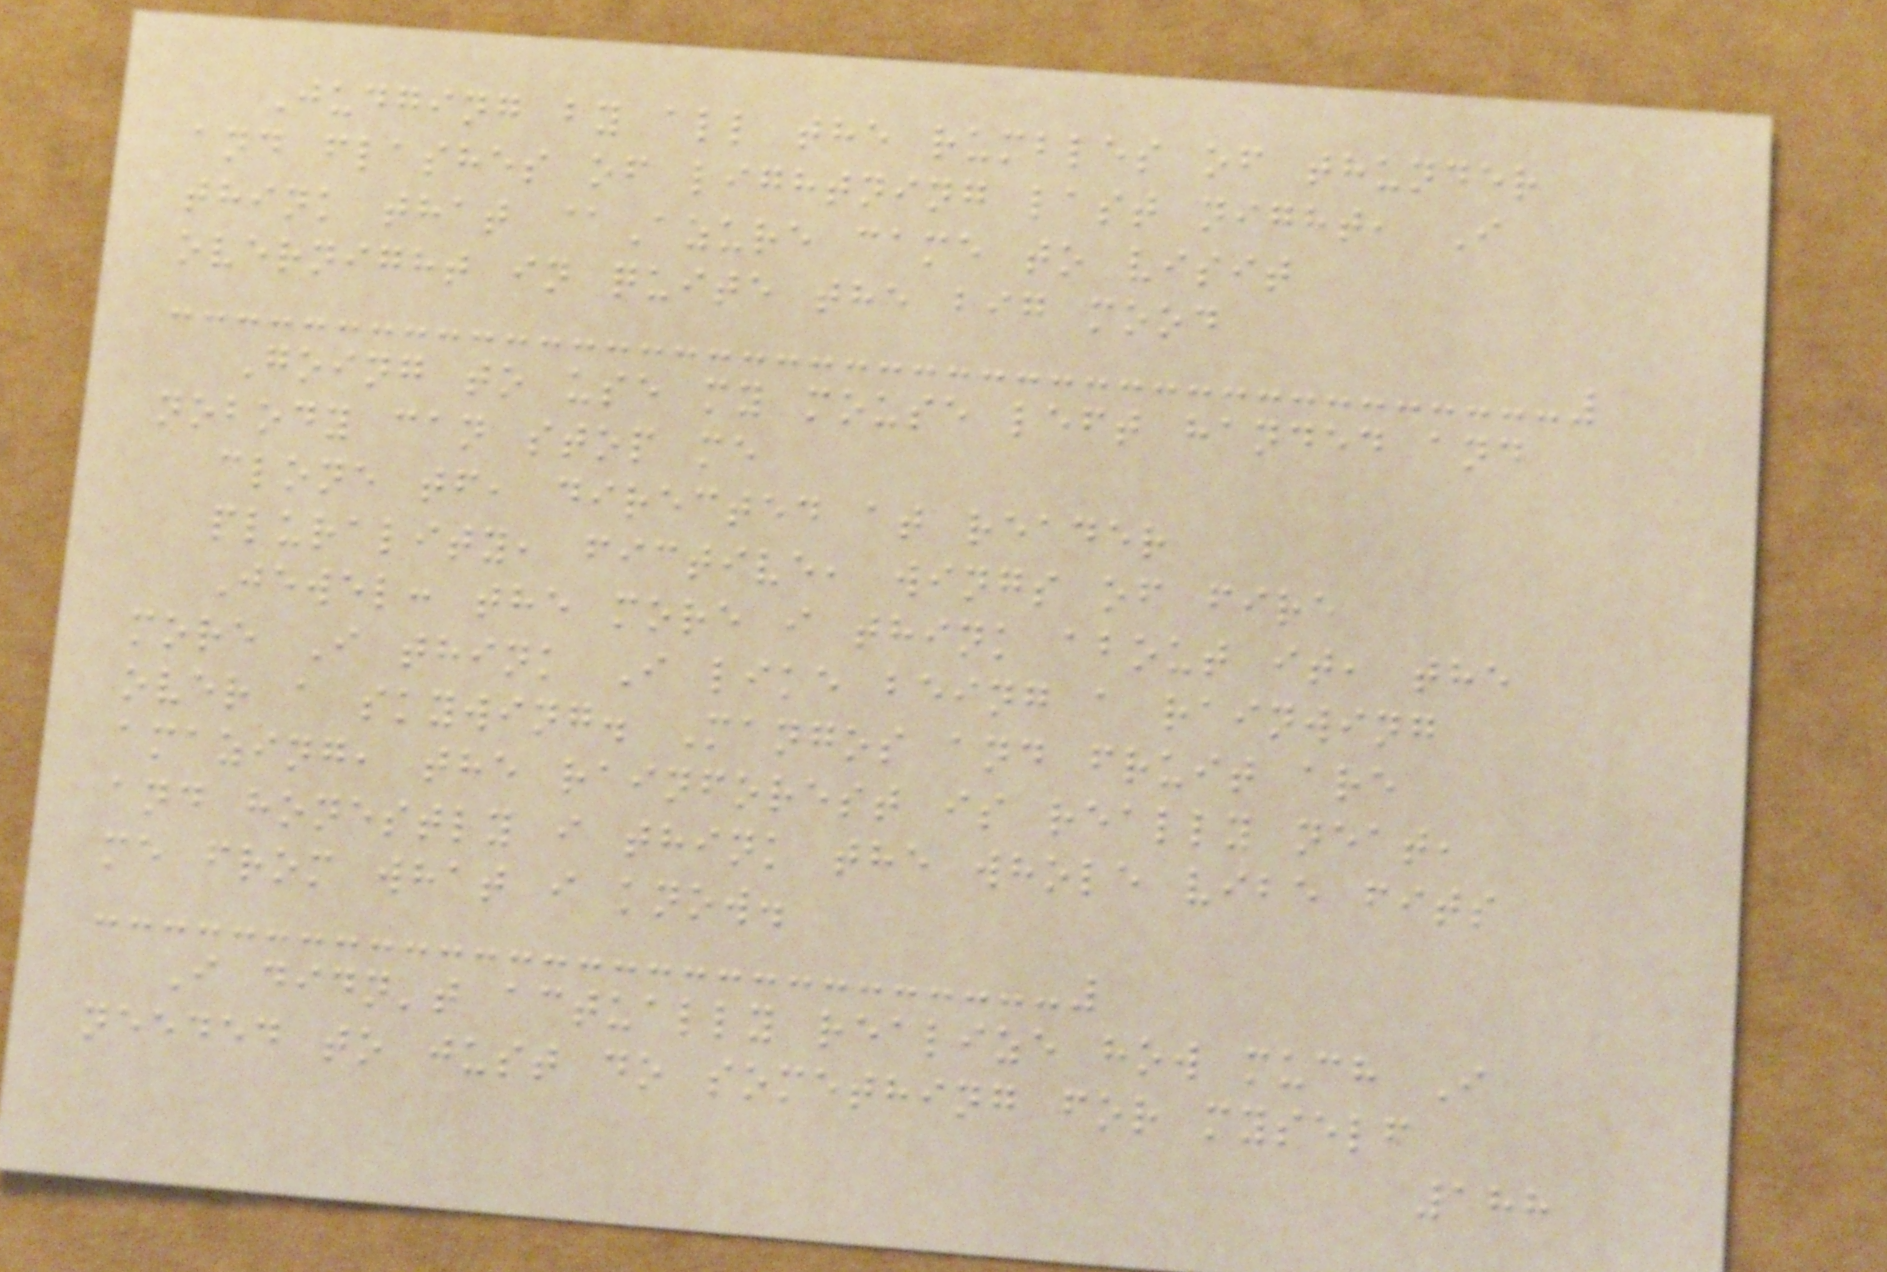Judging by all the rumbles of thunder
and flashes of lightning last night, I
think that @Azure came to visit
overnight in quite the big mood
Going to use my mouse left handed and
nobody can stop me
clone tf, directed at reader
plurality, fictive, wings of fire
Jewel: the more i think about it, the
more I think I like being a rainwing
over a skywing. Mangos and fruit are
amazing, the rainforest is really neat,
and honestly i think the whole vibe fits
me from what i know.
I didn't actually realize how much I
needed to just do something for myself
188
